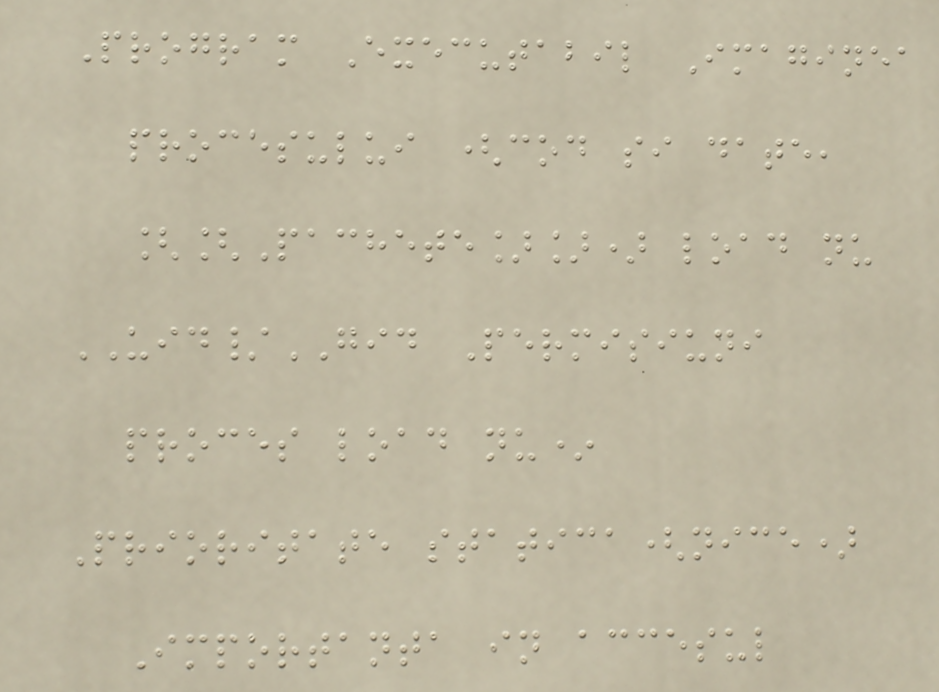Program Executabil Imaginea
procesului (cod si date,
[[Pachete]]) load nu
UID/GID Permisiuni
proces load nu*
Prioritate statica(nice)
Importanta in accesul
